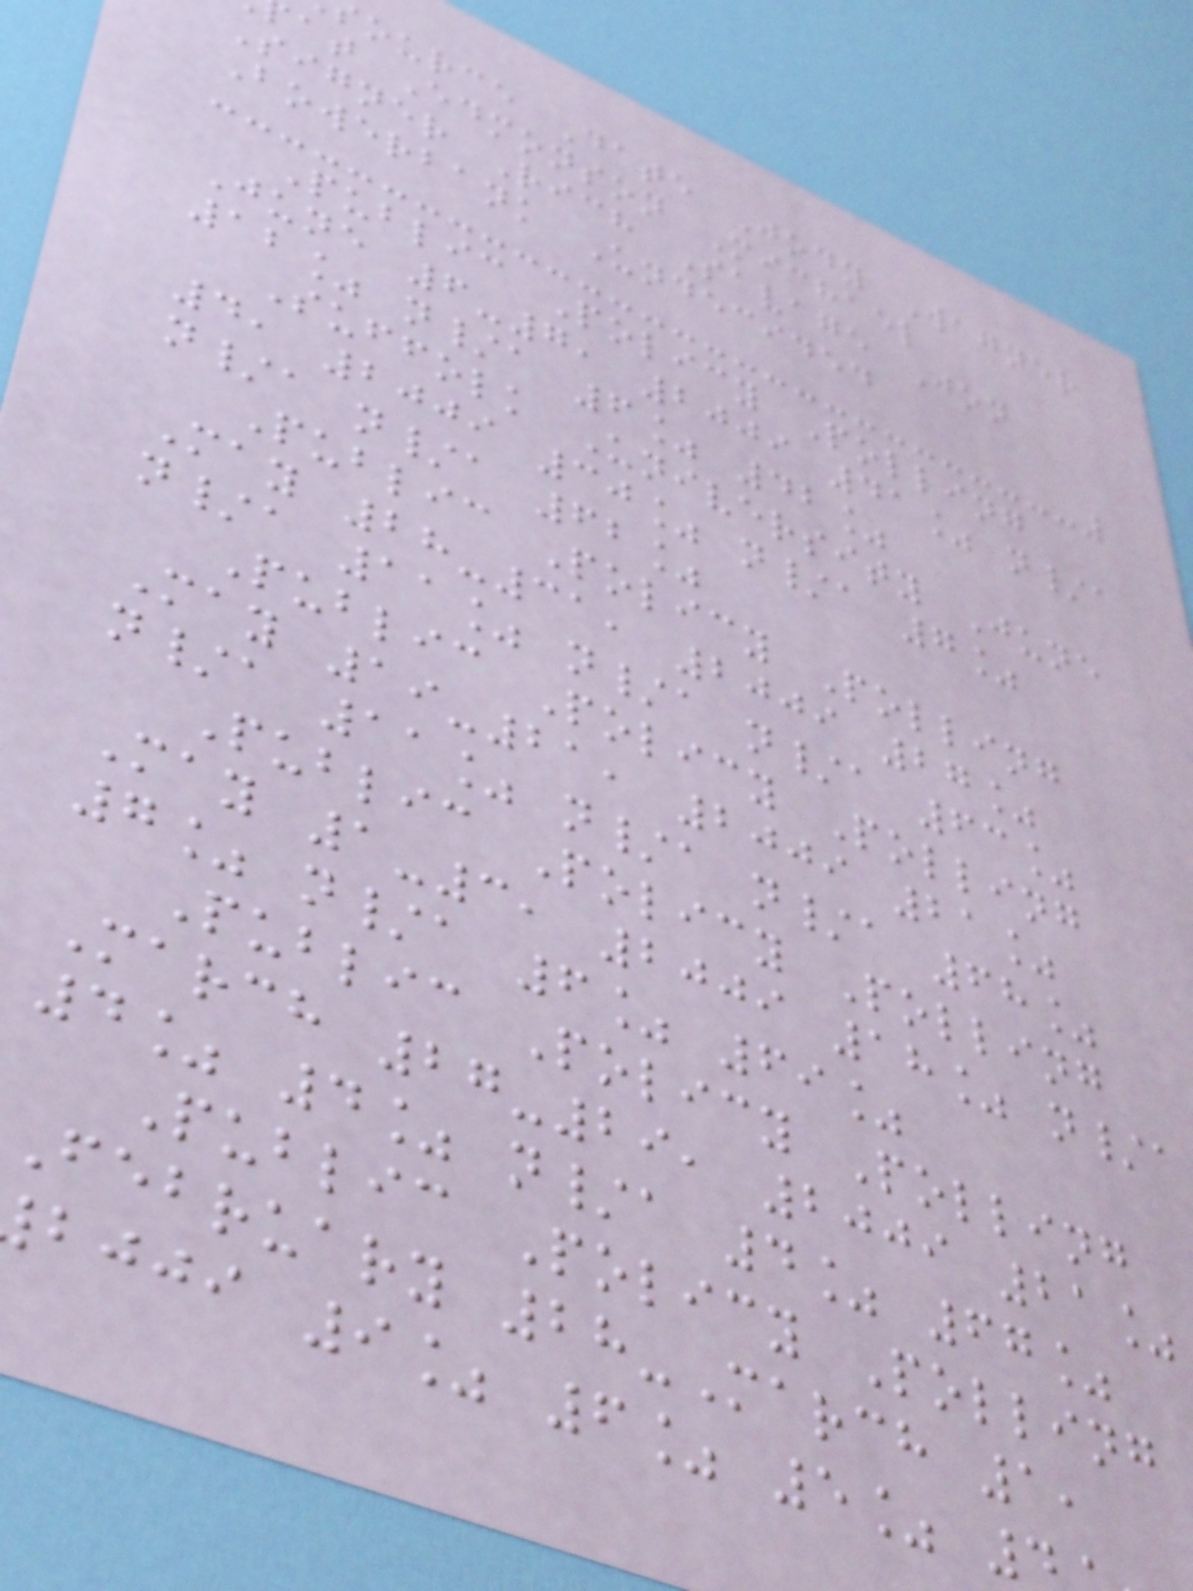ource Date Jody Wagner
at Edmonson Michael
Signer Rich Savage Jon
Bowerbank Undecided
Public Policy Polling
June 6-7, 2009 41% n/a
12% n/a 6% 42%
Suffolk University June
4, 2009 30% n/a 7%
n/a n/a 62%
Public Policy Polling
May 28-31, 2009 27%
n/a 11% n/a n/a 63%
Public Policy Polling
May 19-21, 2009 21%
n/a 11% n/a n/a 68%
Public Policy Polling
May 1-3, 2009 18% n/a
7% n/a 6% 69%
Public Policy Polling
March 27-29, 2009 21%
4% 4% n/a 4% 67%
Public Policy Polling
February 28-March 1,
bjji 9% 6% 5%
